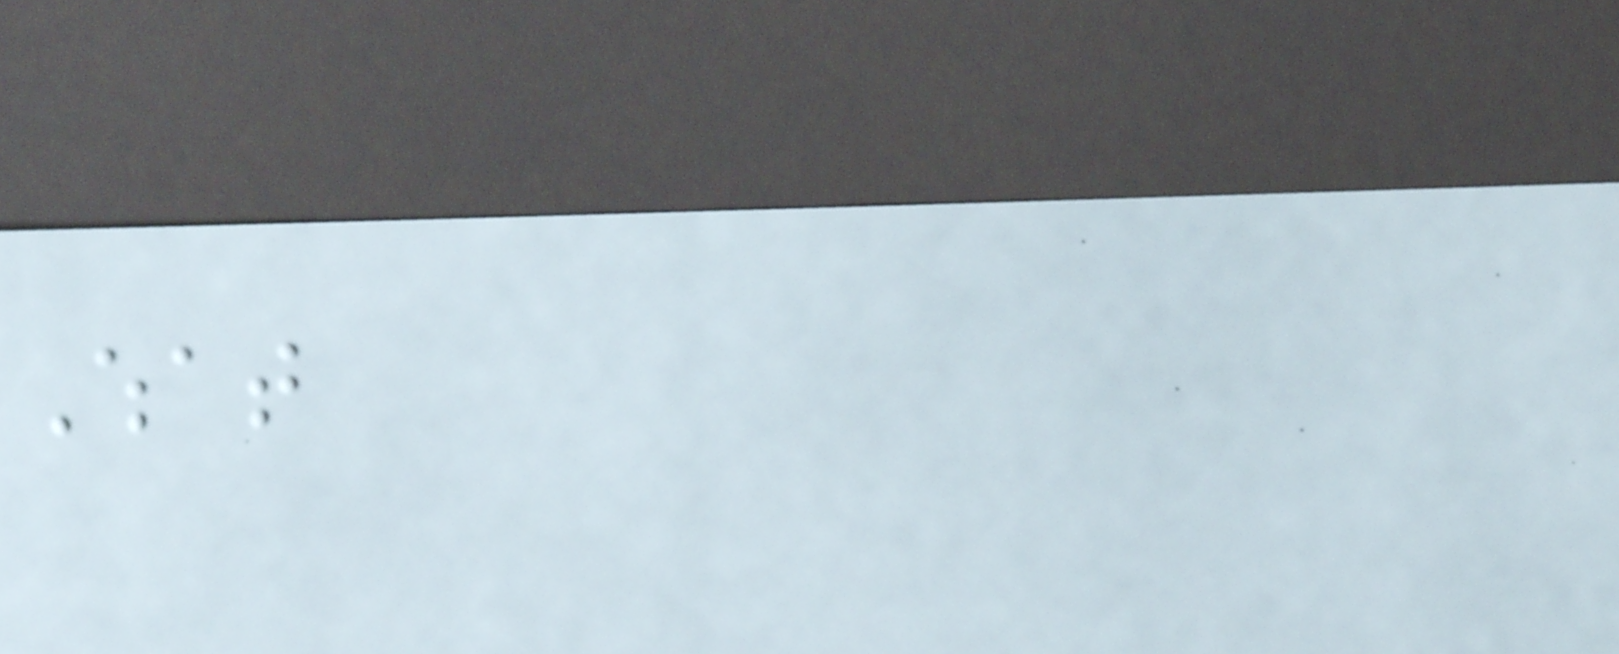What
